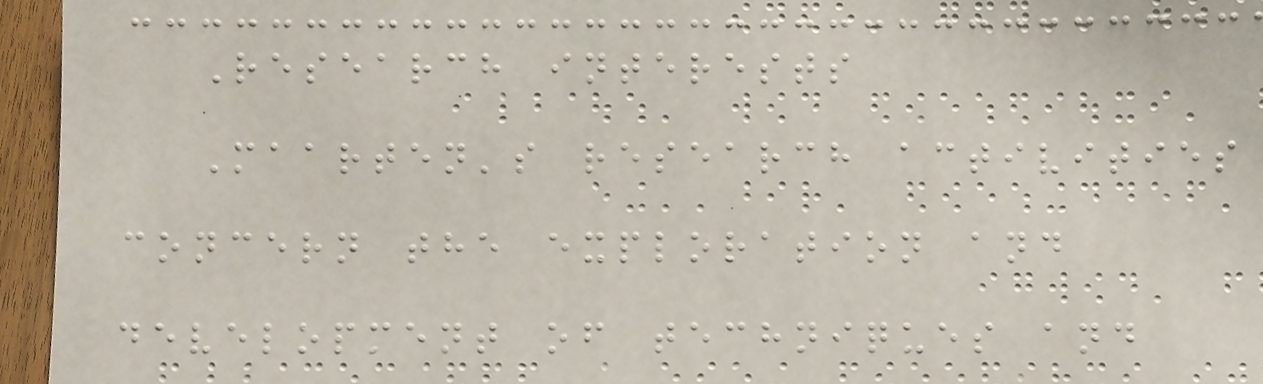Research interests
Maarten's research activities
concern the exploration and
development of techniques and
